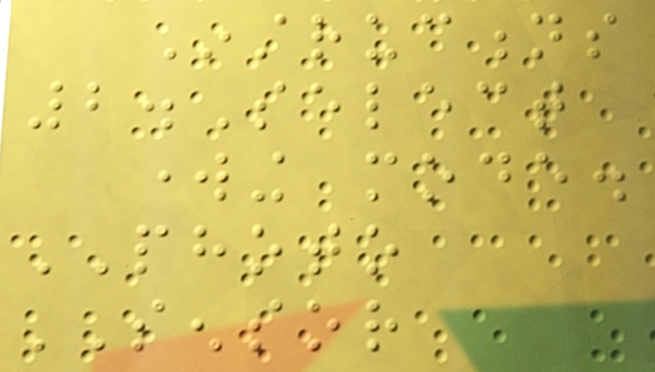Instructions
2.Select
working mode.
PHOTO
SENSOR
